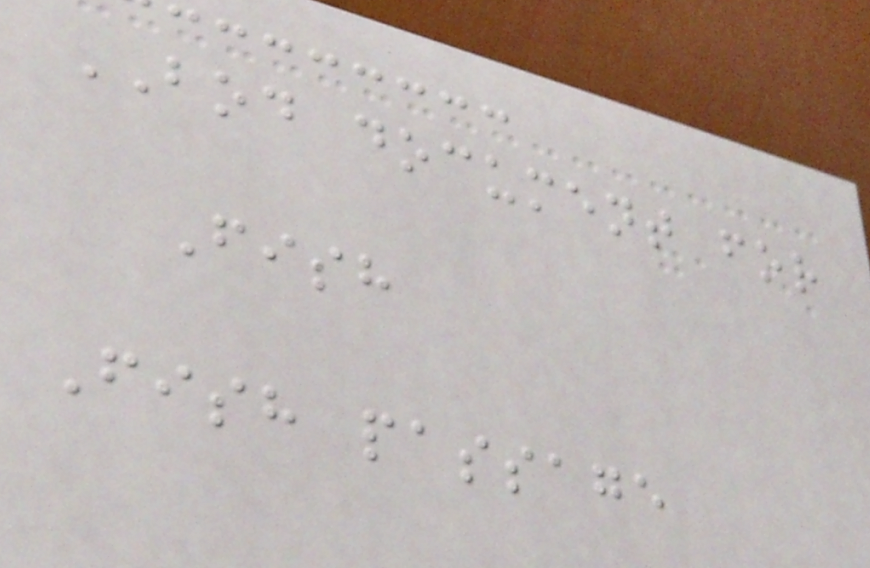BOD document for
Fish
Fish passage
